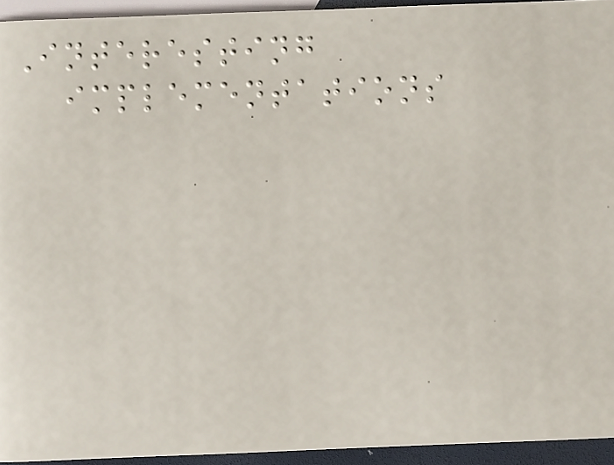Interesting
implementations
